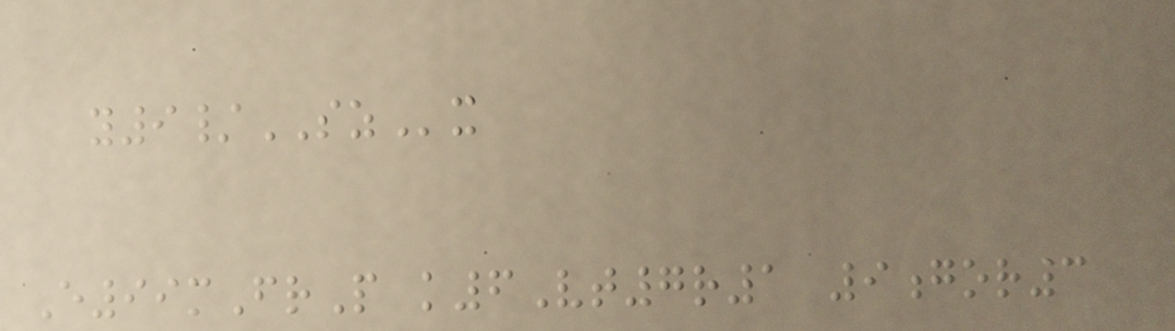y9/SZx
E99mFrP k6Vt7r1 9gor3
